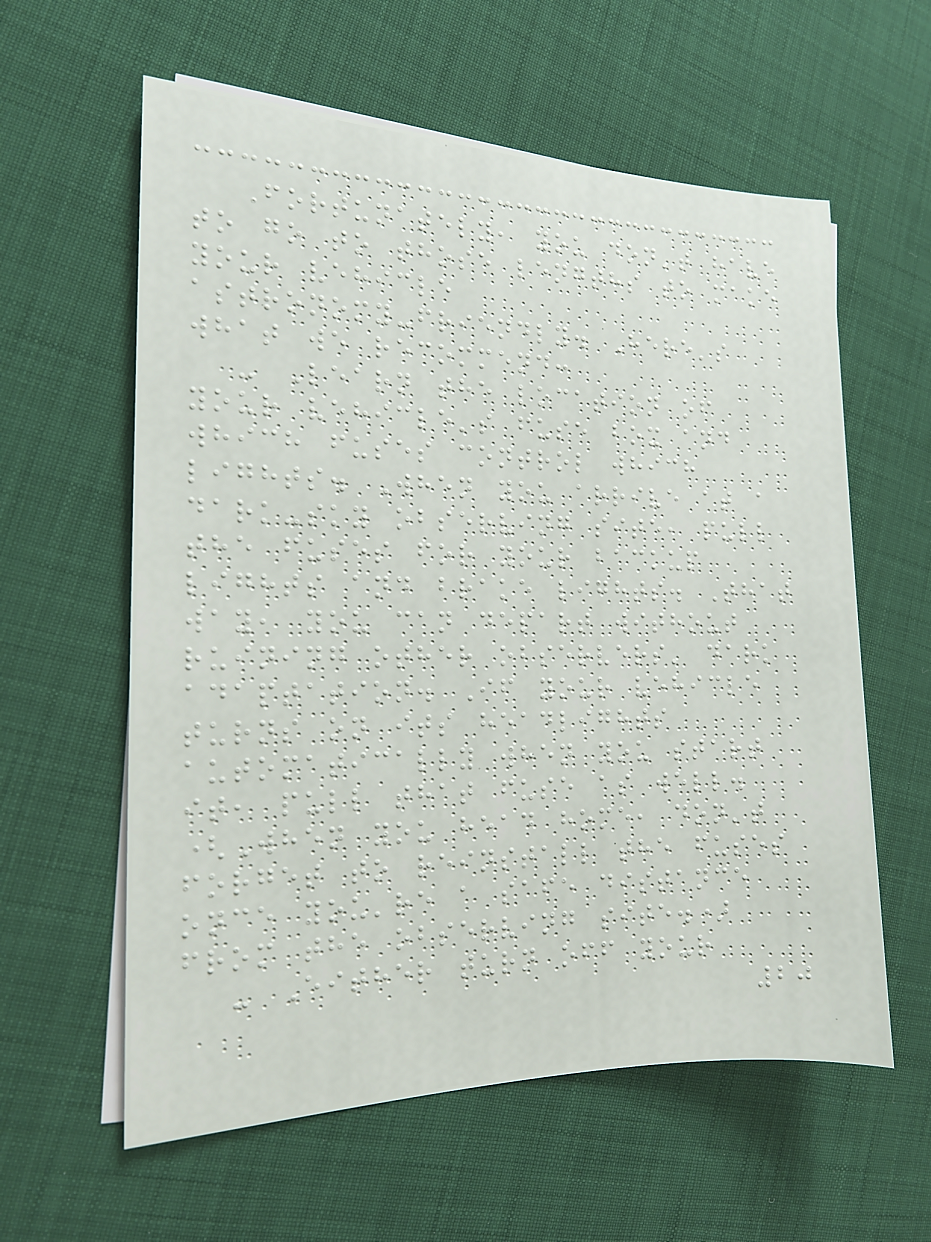Fortunately, you don't have
to go to those lengths to make
your vehicle
astronomy-friendly. Here's
what we recommend:
- Learn the location of
your vehicle's fuse box and
which fuses control which
lights. When you arrive at a
dark-sky observing site, pull
the fuses for your backup
lights and brake lights. That
way, you can depart without
ruining other observers' dark
adaptation. If your vehicle
turns on its headlights
automatically when you start
it, pull that fuse as well.
(When you head home, don't
forget to reinstall the fuses
once you're a safe distance
from the observing site.)
- Either turn off your
20
